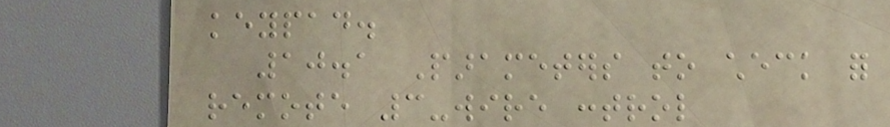keypad.
10.1 Parameters to check for
remote 3-wire control
